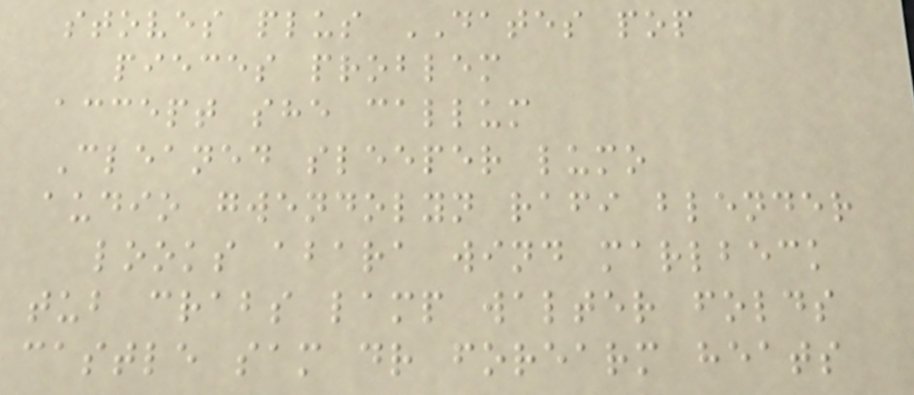stoves plus DATES pop
pieces problem
accept she callum
Cleaned sleeper lumo
audio gwendolyn rafi blender
looks abara wind marlbeck
tub crabs lamp walter folds
castle sam dr forearm heats
